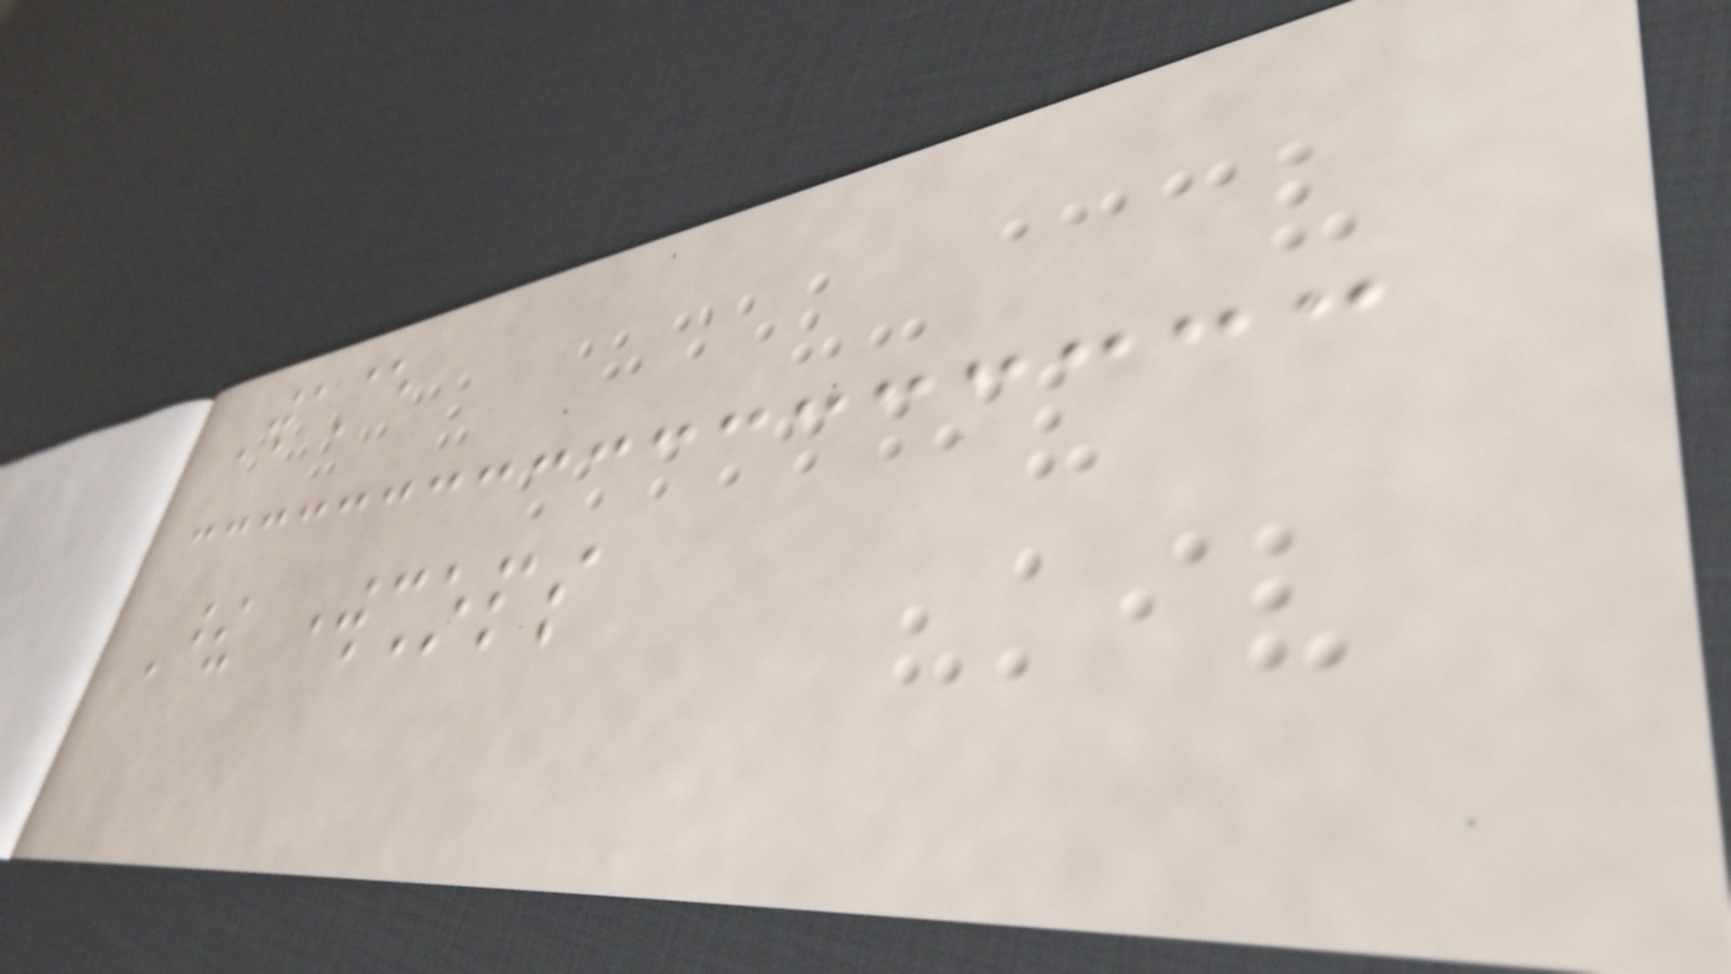Waste
These workshops
